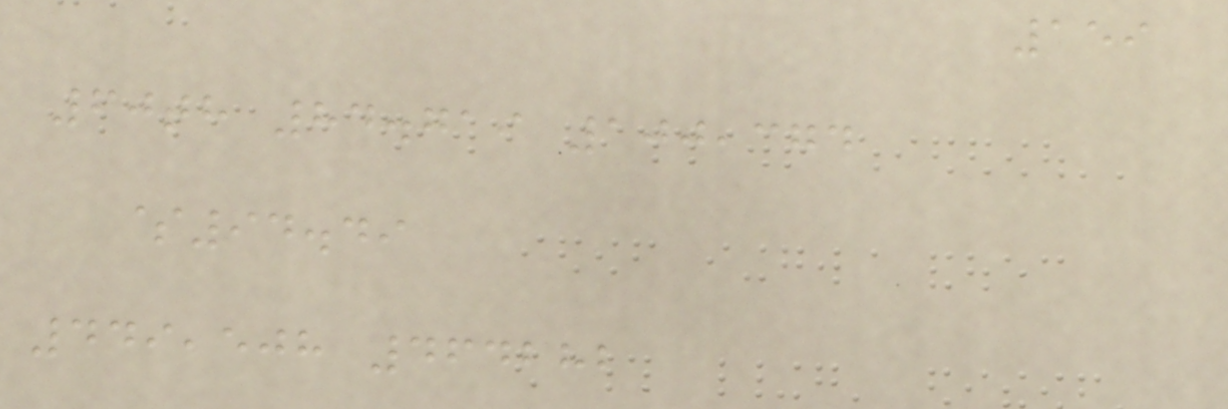159
60th 84.719 100,374
$94.49
449,508 464282
